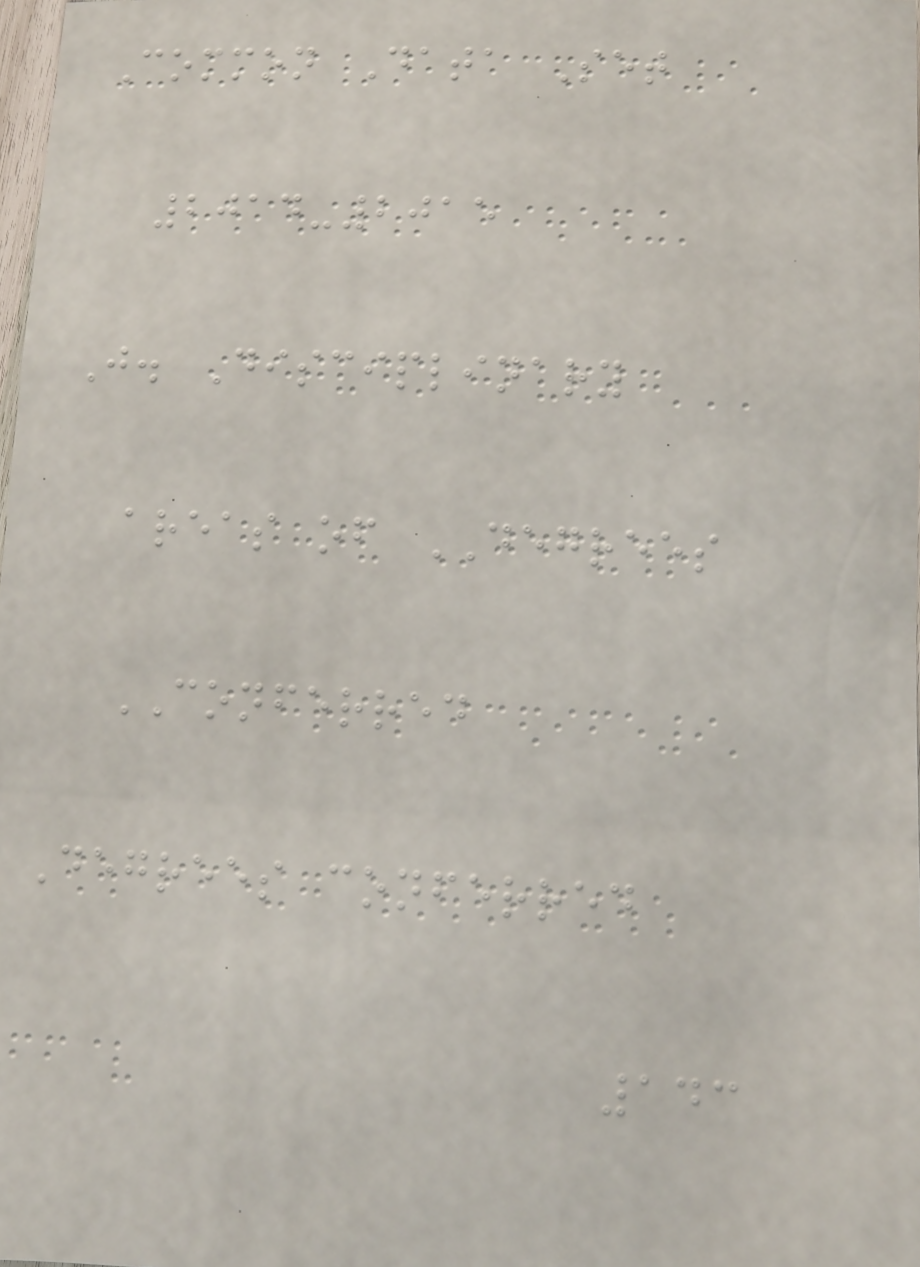Common Data Set
2014-2015
J. Disciplinary
areas of DEGREES
CONFERRED
Degrees conferred
143
